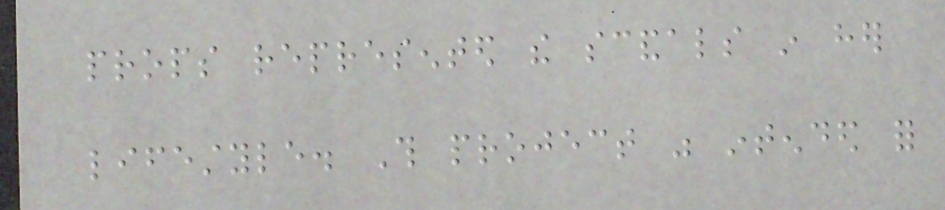props represented the scandals in her
lifestyle. This project was intended for
